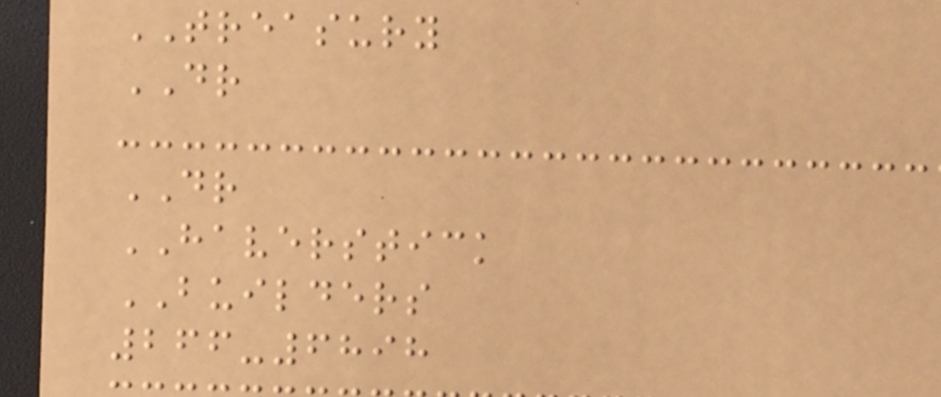TREASURY
DR
DR
HAVERSTICK
BUILDERS
266-6898
